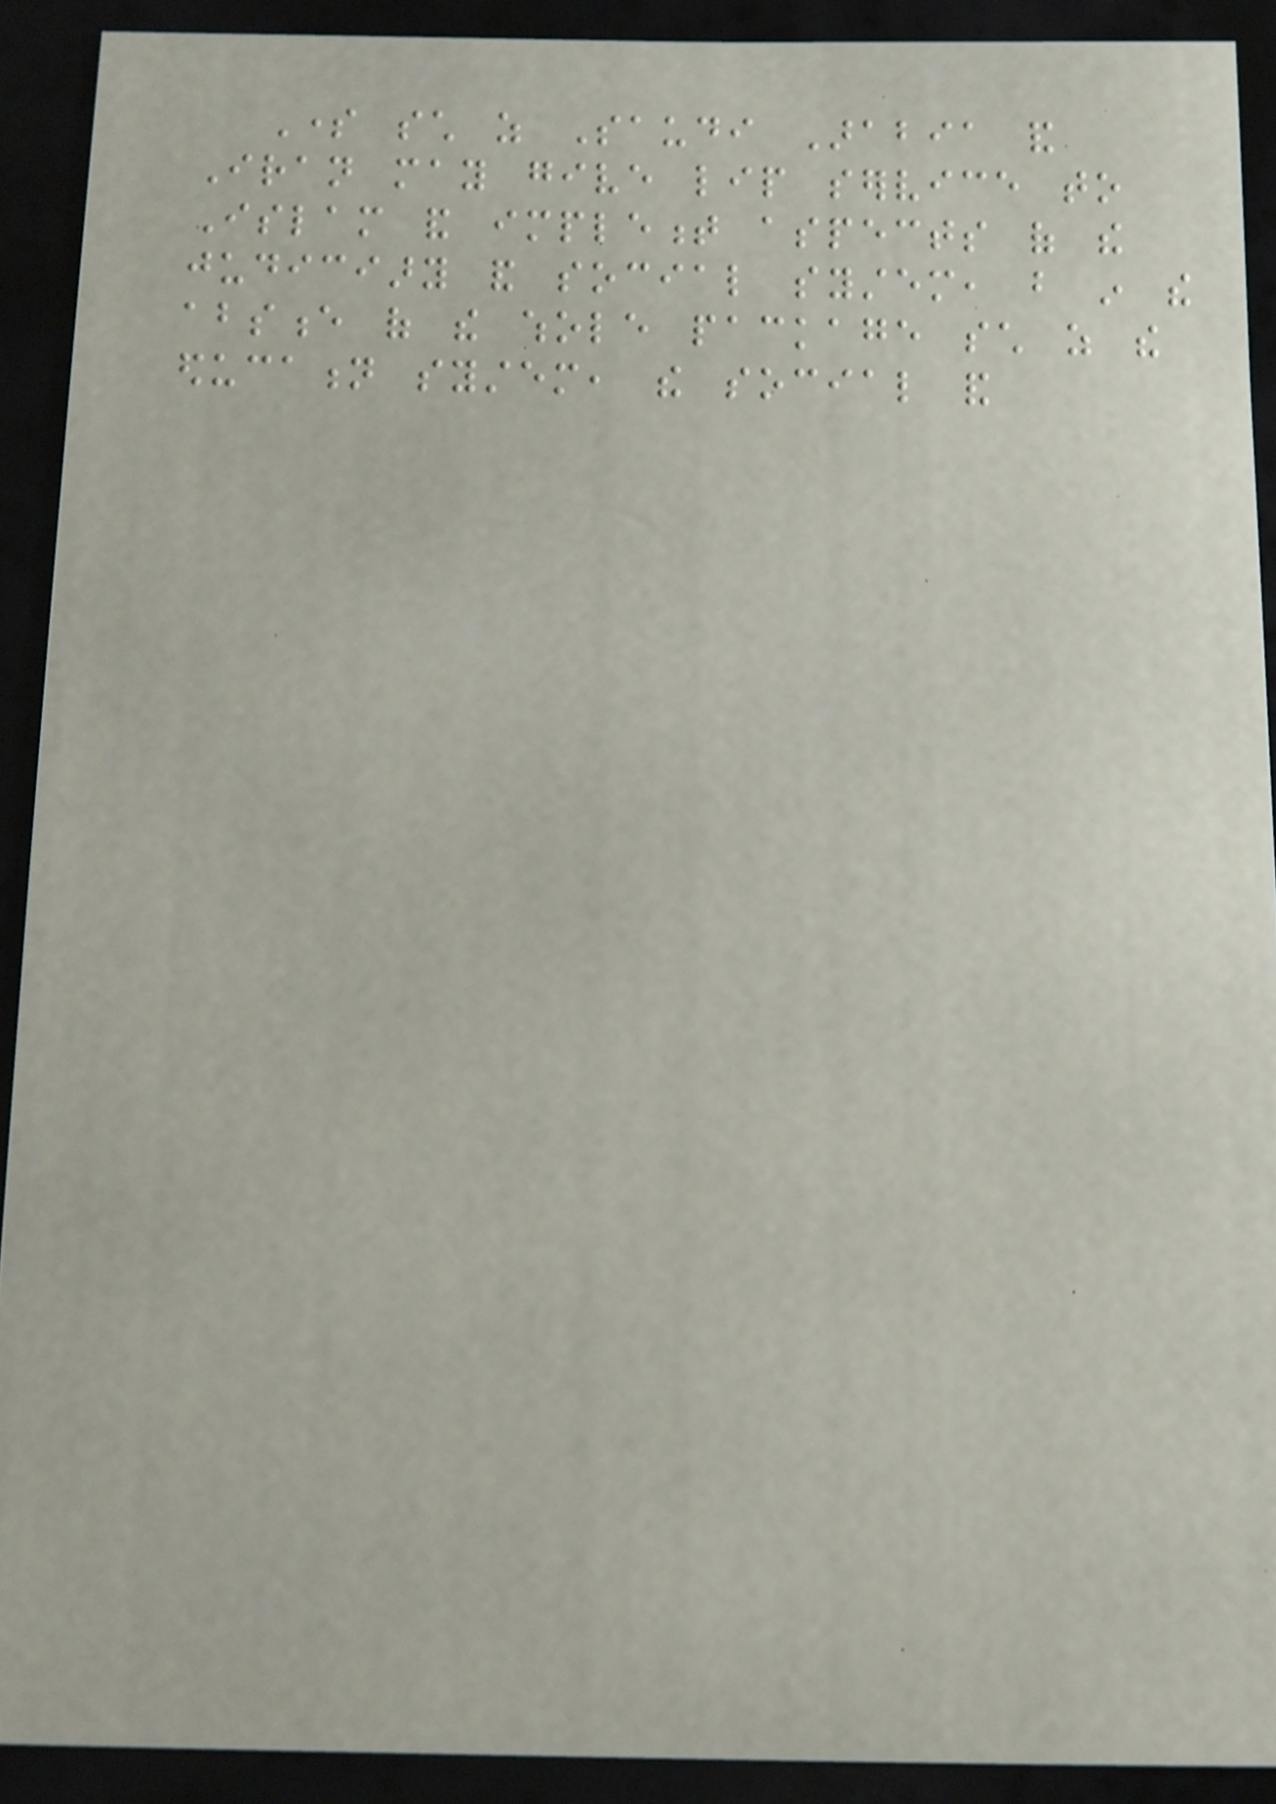Some such as Saudi Arabia and
Iran may give lip service to
Islam and implement aspects of the
judiciary and social system, but in the
absence of the whole package such as the
education system, the social and
